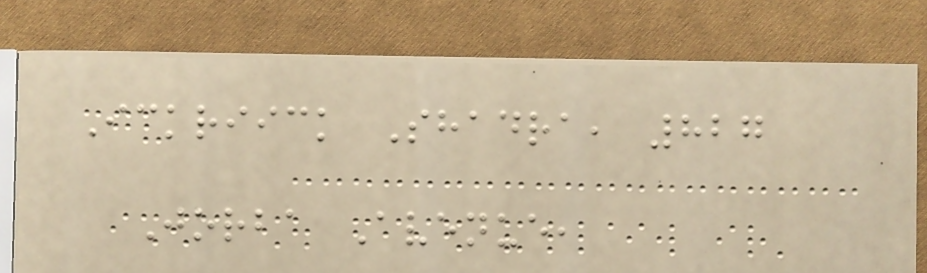Ickriick Shadra, 827
Jorba Avenue,
